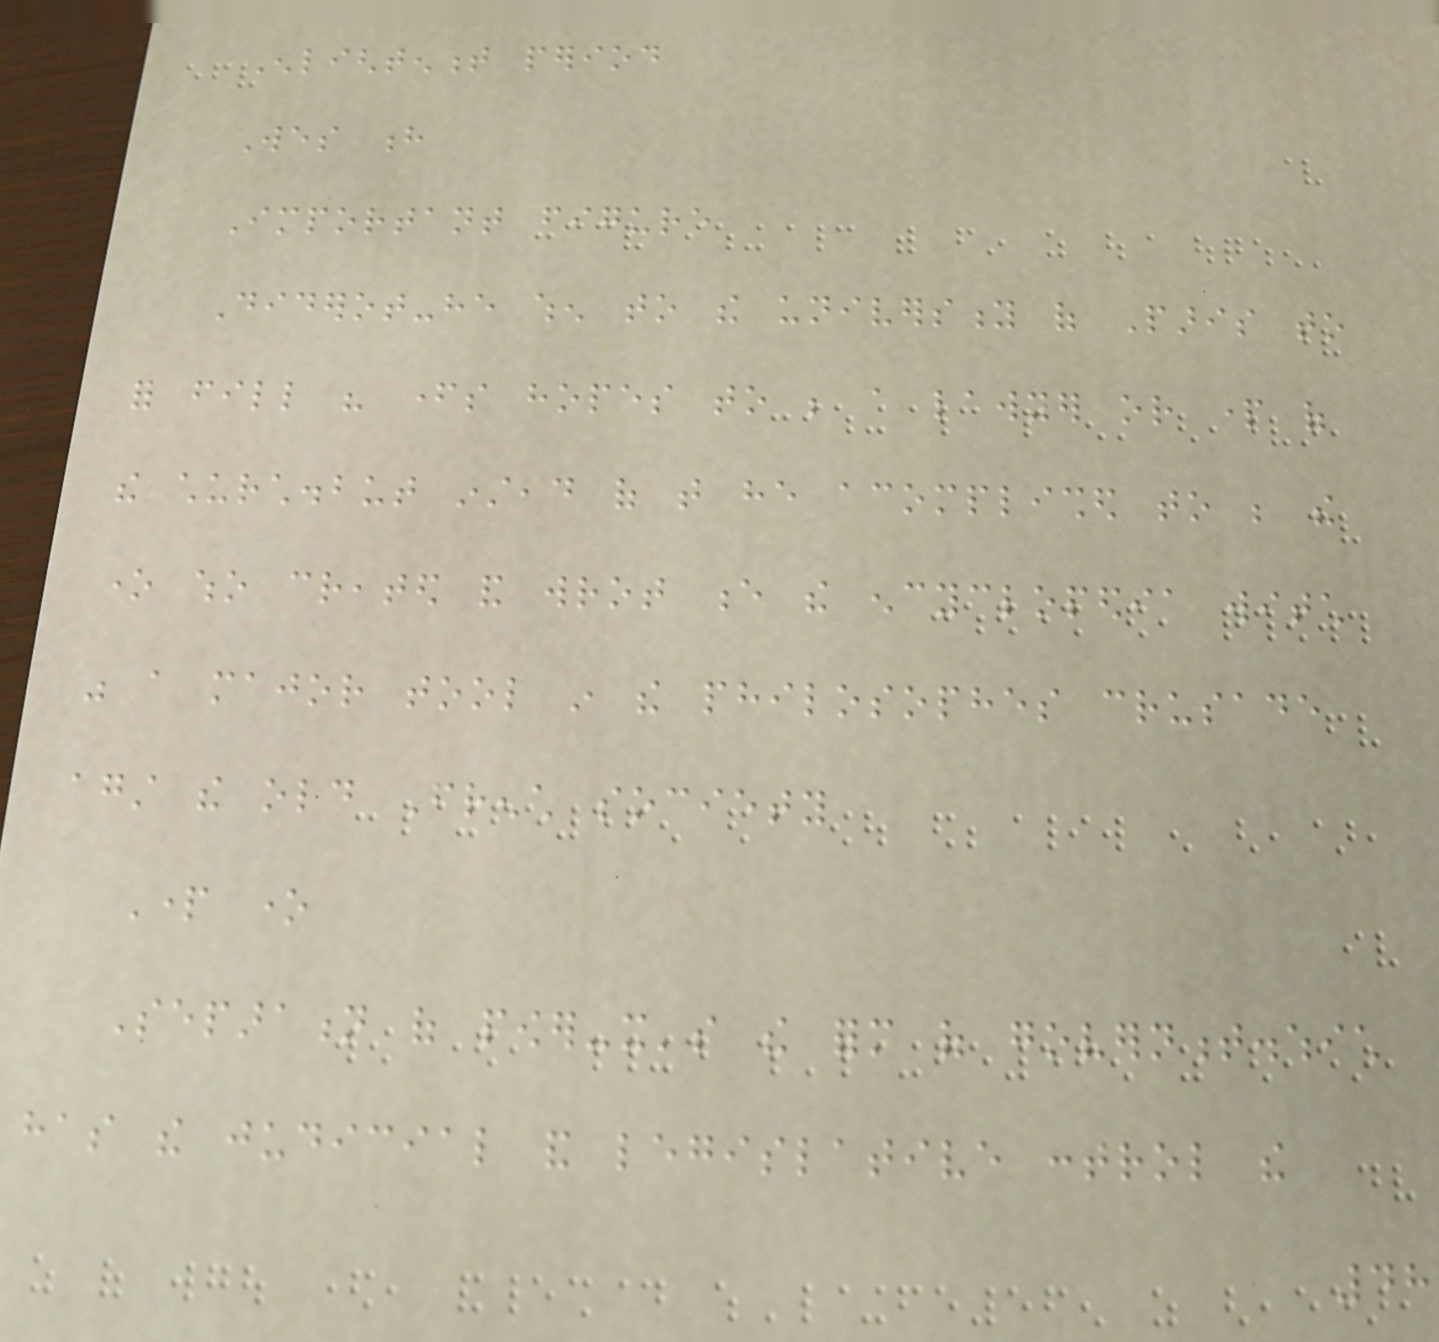Enlightenment period
Wes h
Important figure
Diderot-he when to the university of Paris to
for fill his fathers hopes to be a lawyer or part of
the church.but instead of that he acomplished to be the
one who created and wrot e the encyclopedia witch
was a major tool in the philosophes crusade
against the old French society
Part one
Separation of power-it's the form of government.which
has the judicial and legislative control the
48
